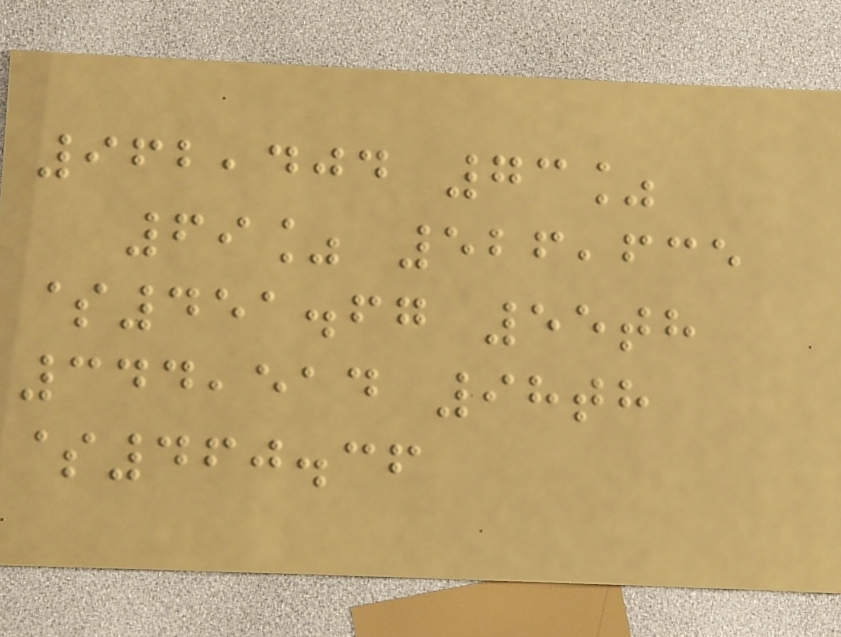962,404 73%
69% 526,635
$451.67 55th
344,514 98th
$460.36
